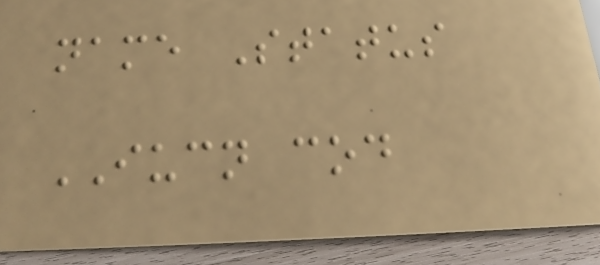name Status
IUCN cod
